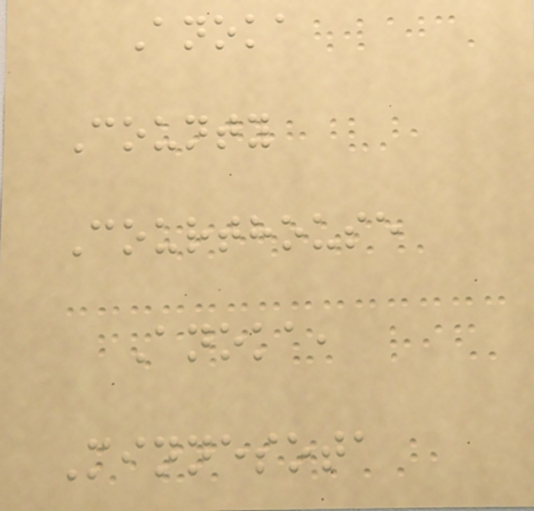Anoka
County
Courthouse
Anoka,
Minnesota
